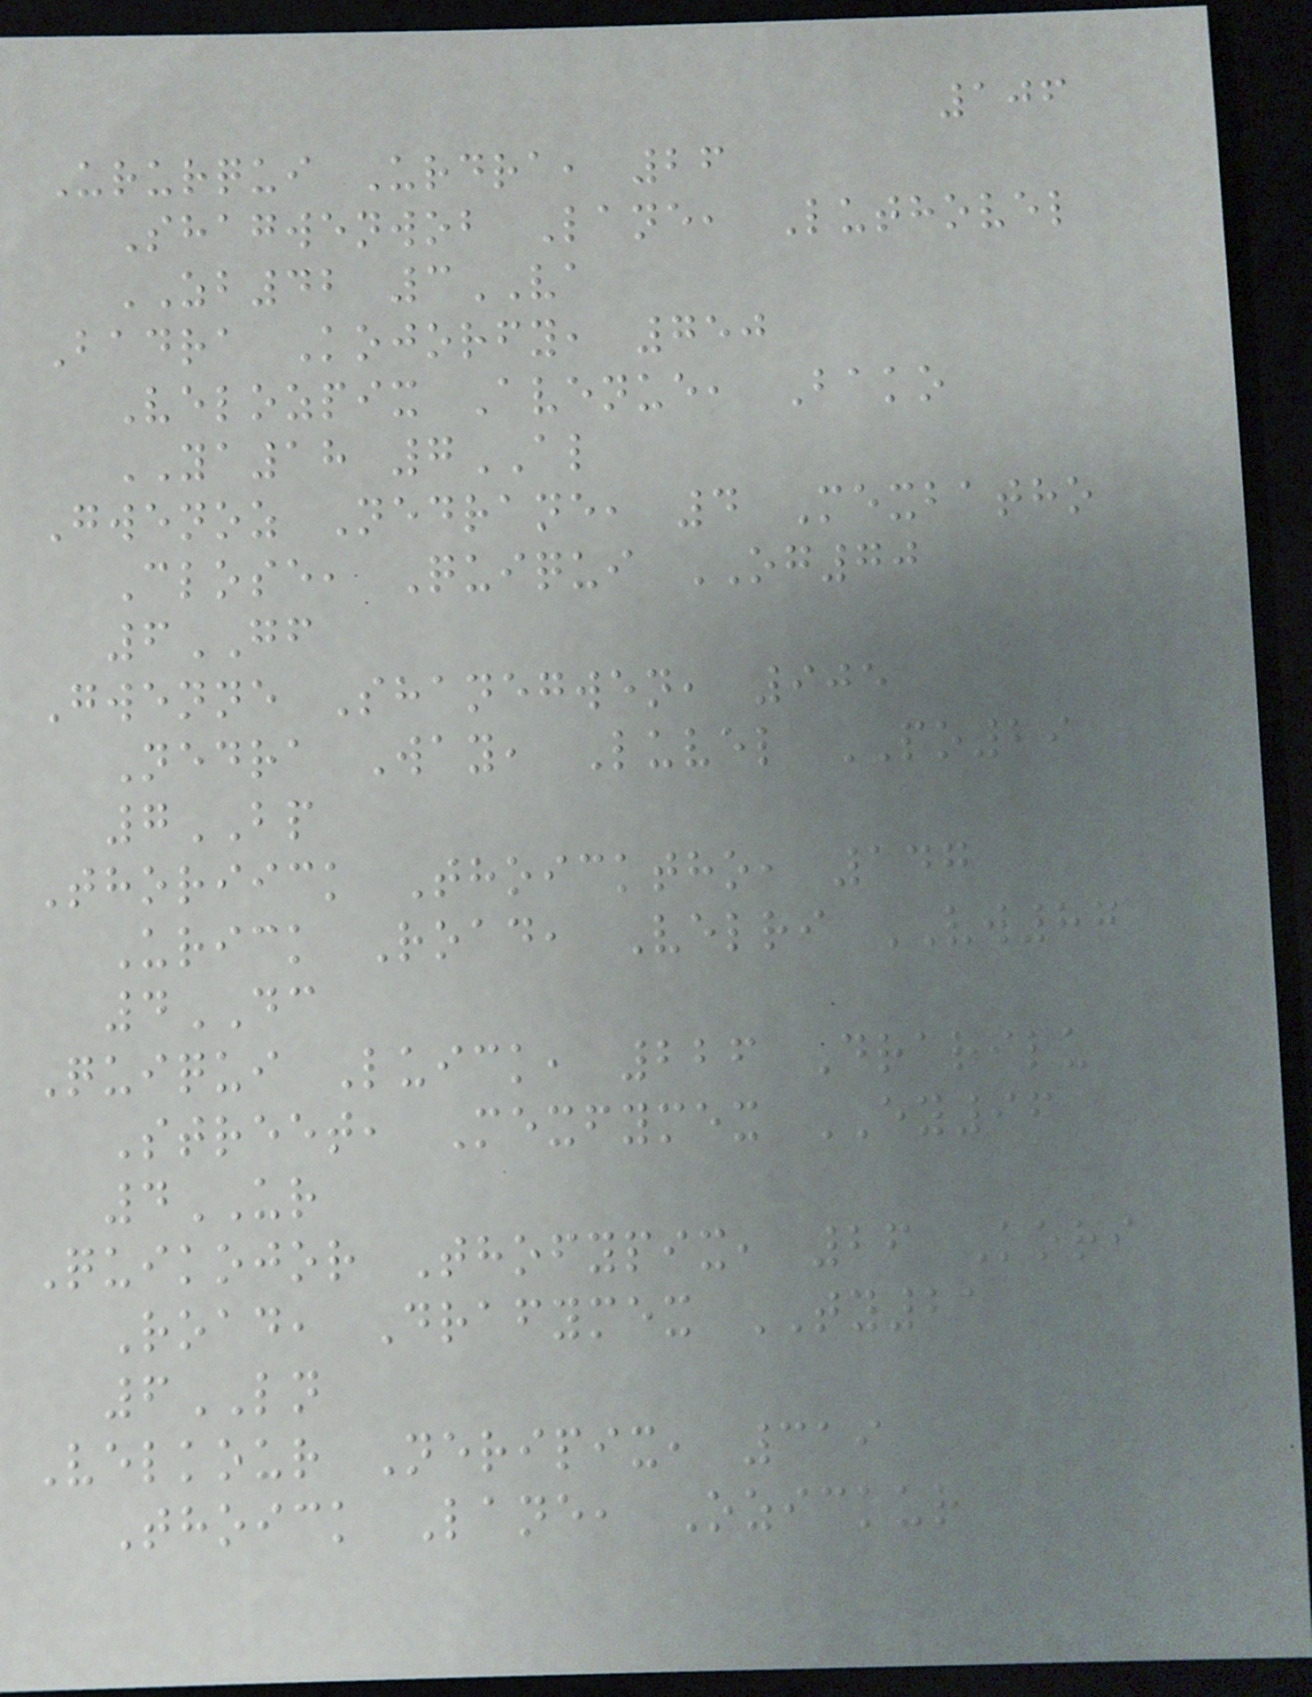106
Ururqui Urdra, 26
Shagwenwob Lane, Luthovel
ZB42 3VA
Badra Kojorfy, 750
Velozpix Avenue, Bako
YA18 7AL
Gwenoz Nedrane, 4 Mexbatho
Close, Quiqui OG70
6GF
Gwenne Shanegwen, 905
Nedra Way, Luvel PO29
7BP
Thoriick Thoicktho, 147
Urick Road, Velri VW87
4DC
Quiqui Luick, 226 Drarilu
Street, Mexfymex EY96
4UR
Quikojor Thofypix, 26 Kori
Road, Drafymex TY21
6LN
Velkour Neripix, 319
Thoick Lane, Ozickur
